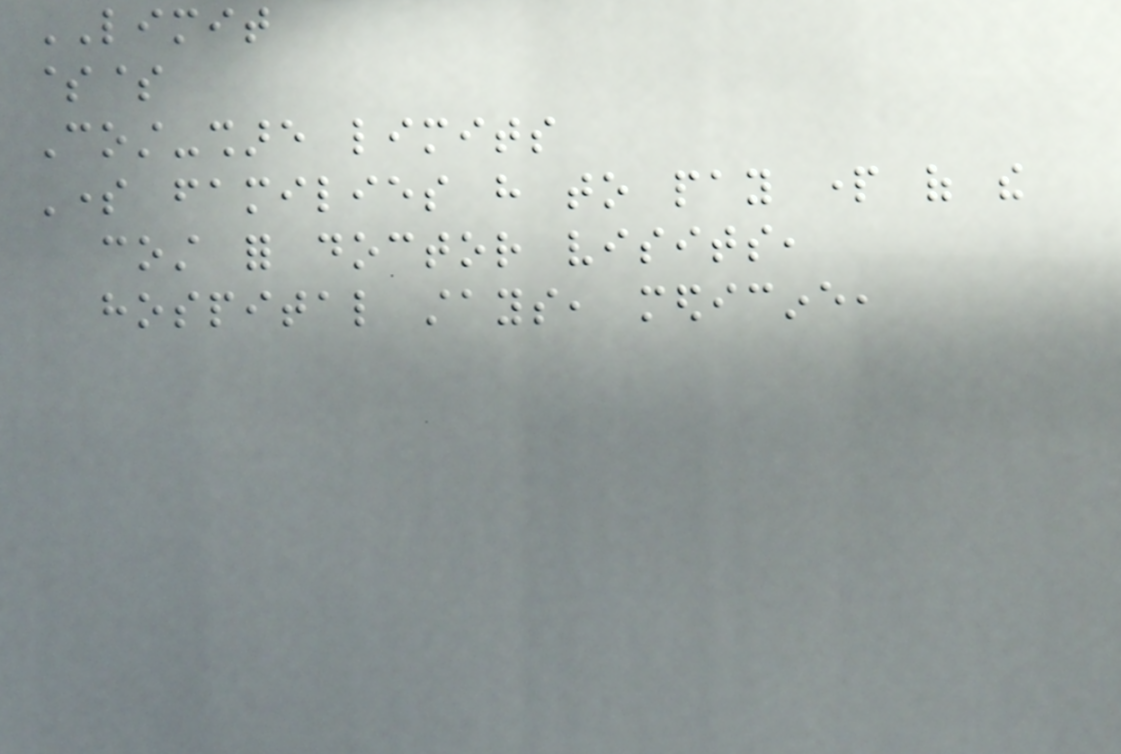LIMIT
$$
Cost-share limits
Some families have to pay part of the
cost for doctor visits,
hospital stays, medicine,
